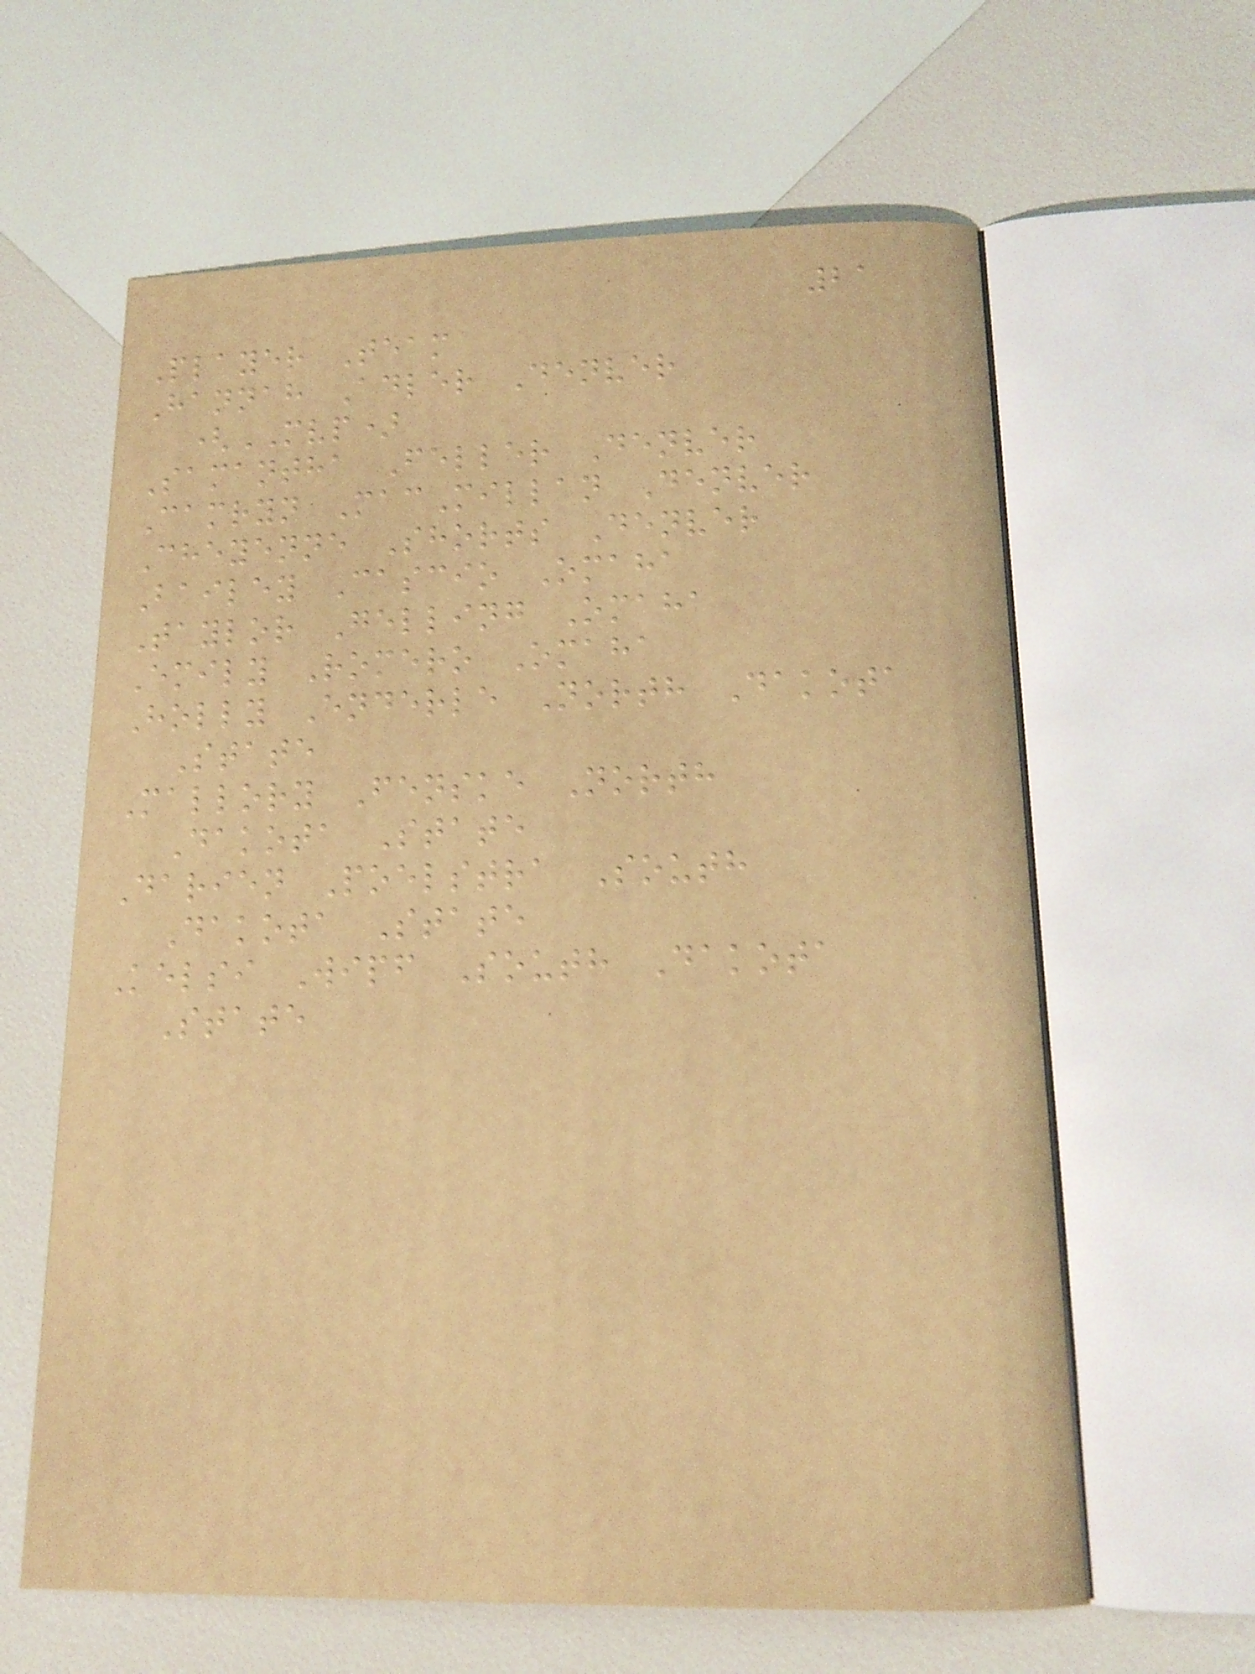21
Player Team
Hannah Adler Denver
(MVP)
Samantha Feller Denver
Camryn MacMillan Denver
Cheyenne Shorts Denver
Bailey Cascio Omaha
Taylor Gelling Omaha
Emily Romero Omaha
Holly Enderle North Dakota
State
Mallory Fenske North
Dakota State
Darien Poelstra South
Dakota State
Kelsi Wipf South Dakota
State
